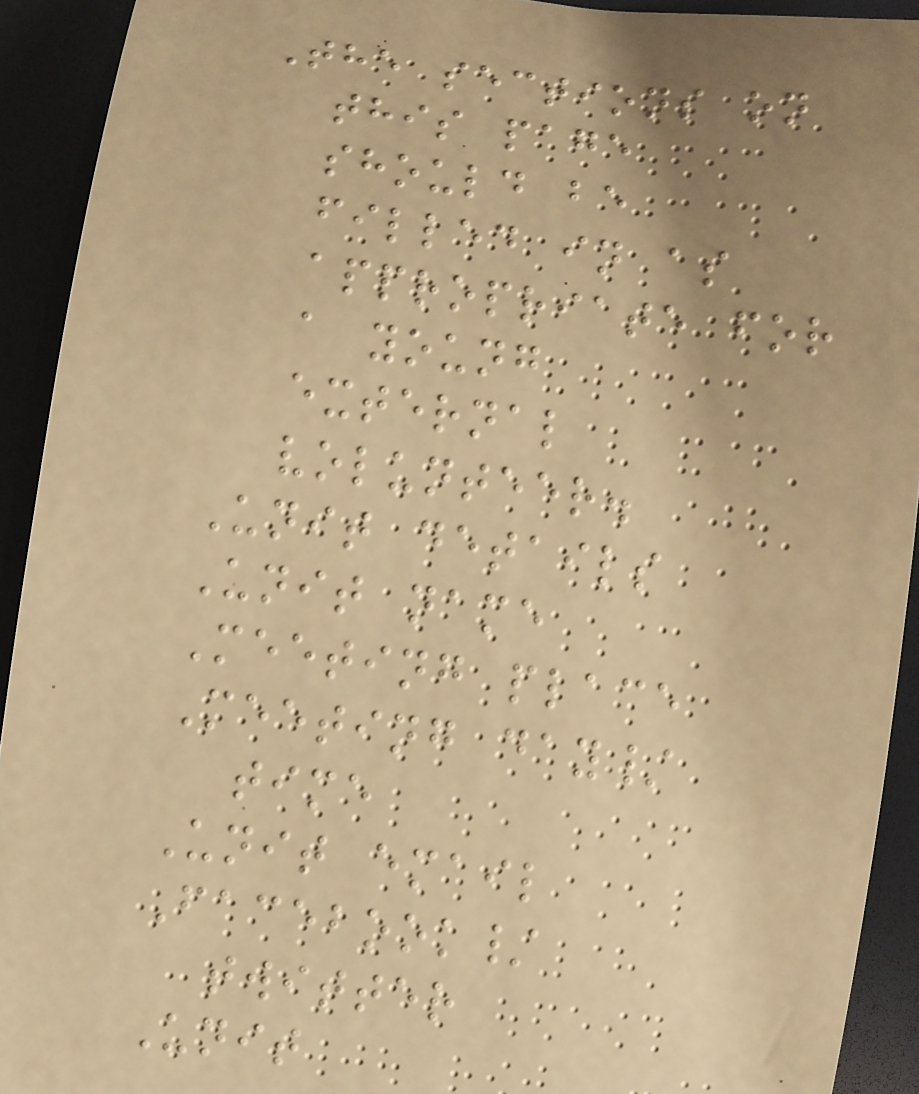The sections on
this page
should be
filled in as
appropriate for
a young
external
volunteer.
Unit details
Unit name
Meeting place
Meeting day/
time
Unit email
Facebook/
twitter
Unit
